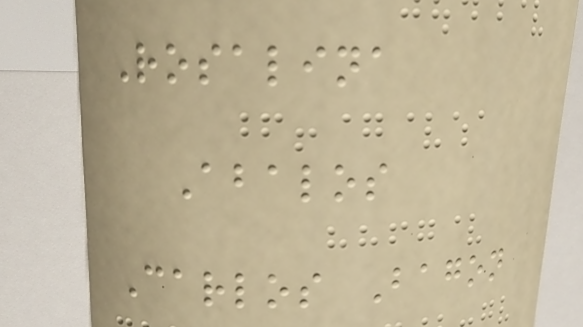Rosalina
Abalos
Carlos Bagon
